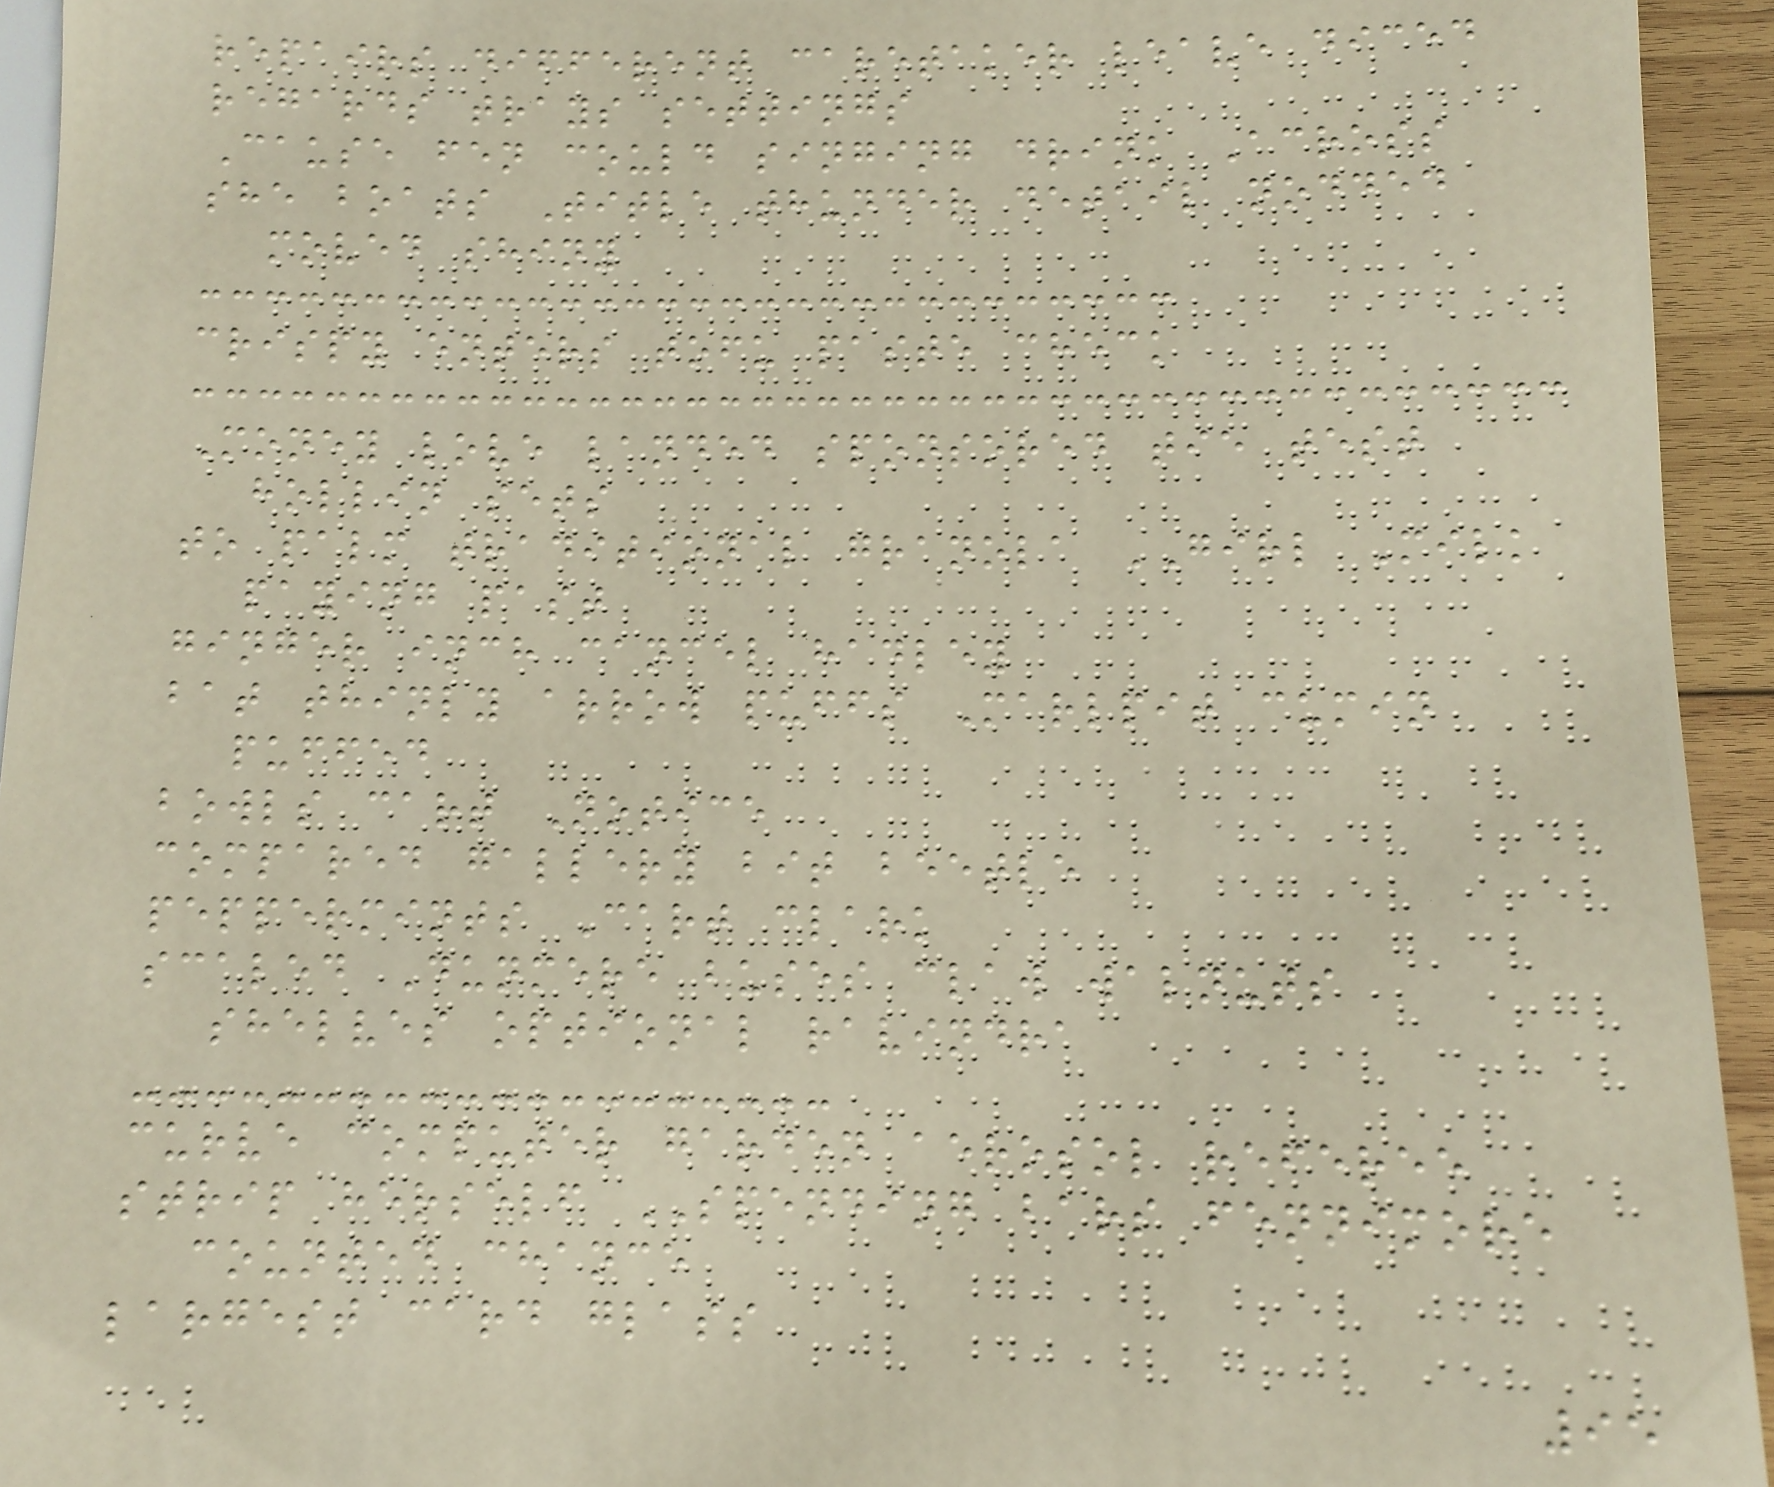repairs different caretaker leave diced
regards trays settings
Cause fen could singing drink Across
she boats Title thunder detail nodded
moved shiny
crispy enters tofu paste check
Money love landed sponsored tie test
hollin sets
to palm traditional granola GIRL Milk
paying past
ginger inch cancel hadley
bat thinly arrow puffs Marlpit cumin
puffed
bowls cart Notice
compared gallery bit beetle
peppermints Cart clark
scaled Dunmere buses claw walnuts
shelves optional ravindra
curve computer garden aerosol referee
strip herself SPENDING bars fennimore
counted chance
largest card glass
95
